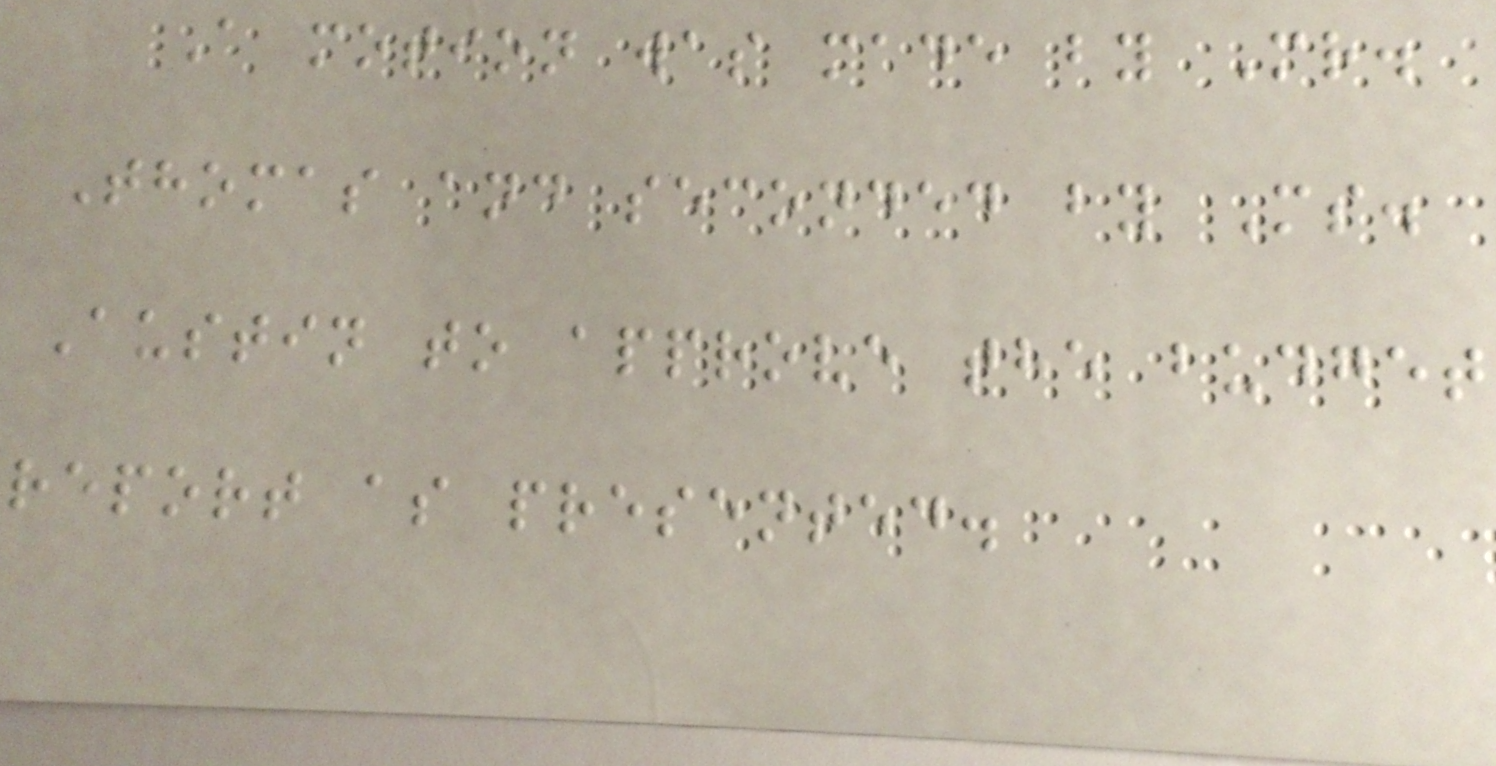A motion was made by Mr.
Thomas and seconded by Ms.
Austin to approve the budget
report as presented.
